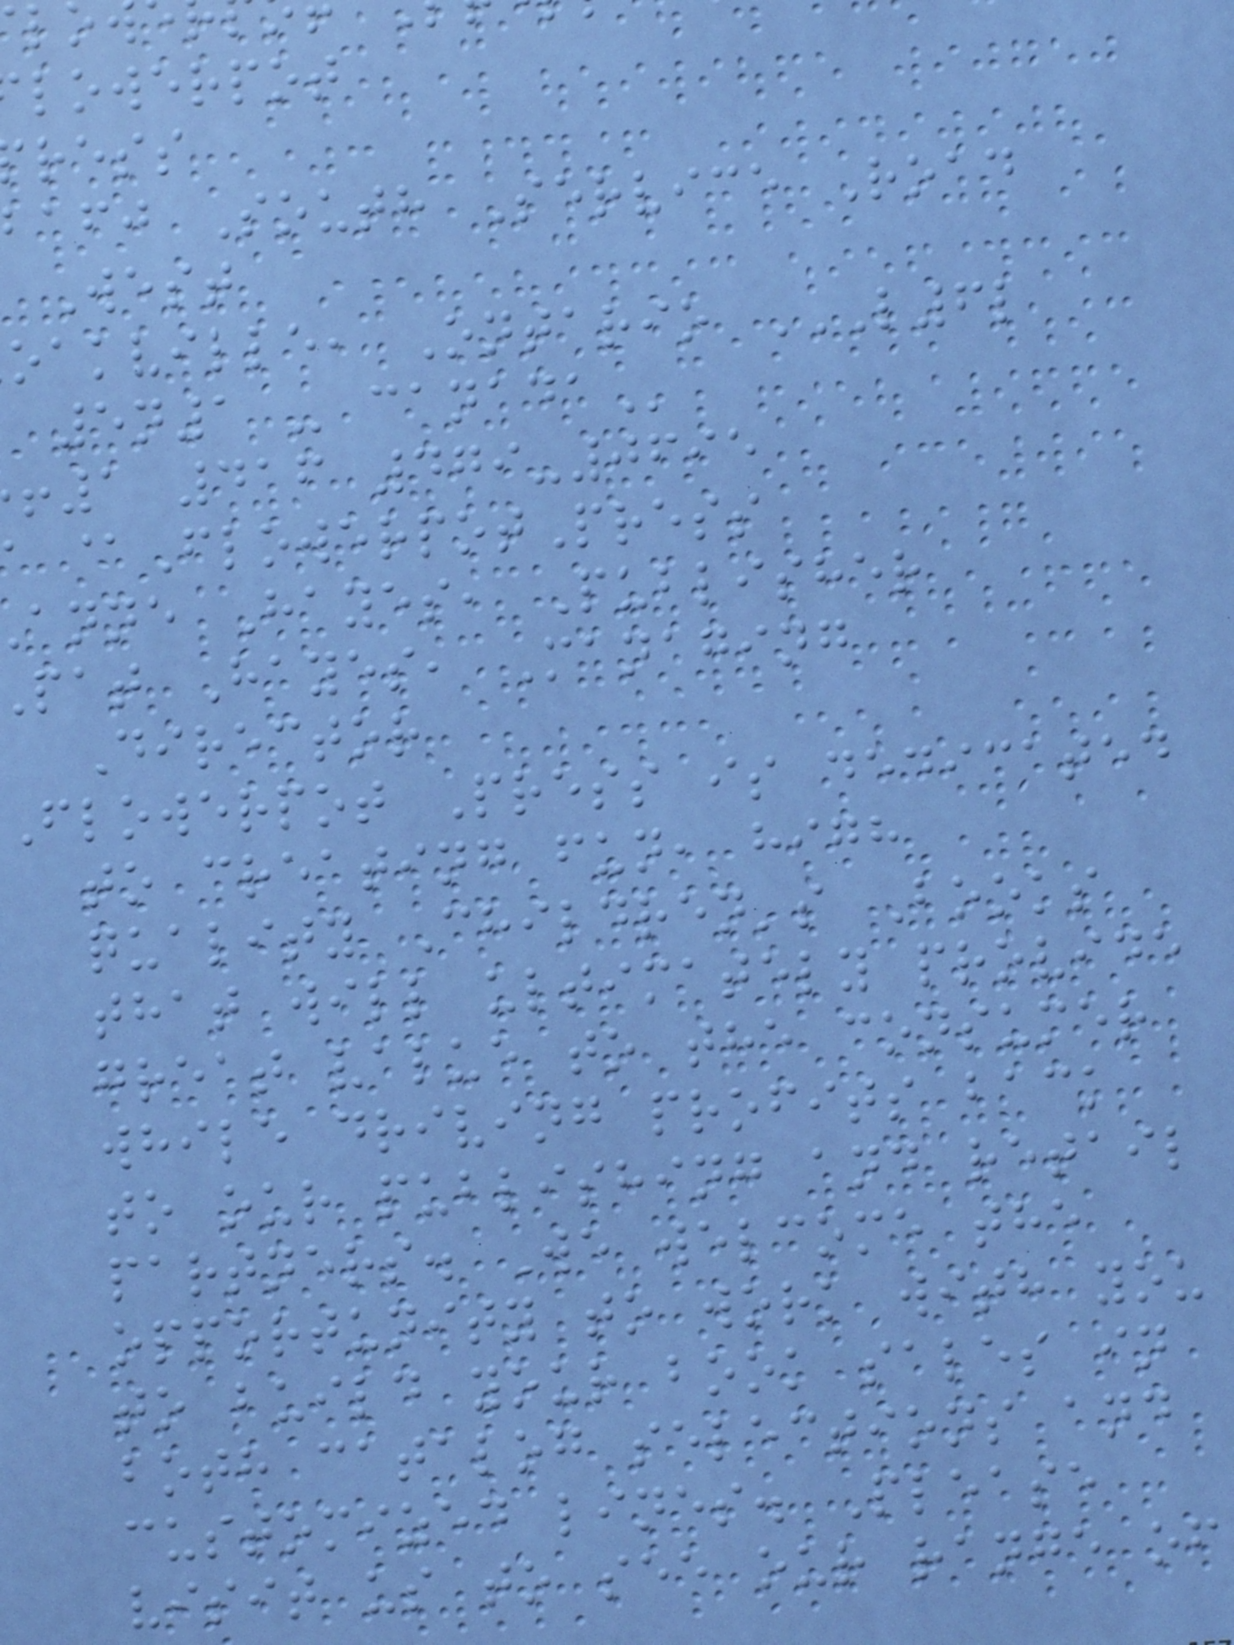lowerpot
ress
afj South Service Road
West
5n1 -
1 416 479-0695
@FlowerpotPress
anne Hayes, Publisher
pat Hayes, Managing
Director
Flowerpot Press is dedicated
to creating fun, high
quality Children's Books
that will ultimately provide
great value to the consumer
while driving profits back
to our publishing and retail
partners. We welcome the
opportunity to work with you
to build your book sales in
both catalog selections and
customized lines. Please
visit us to see our range of
